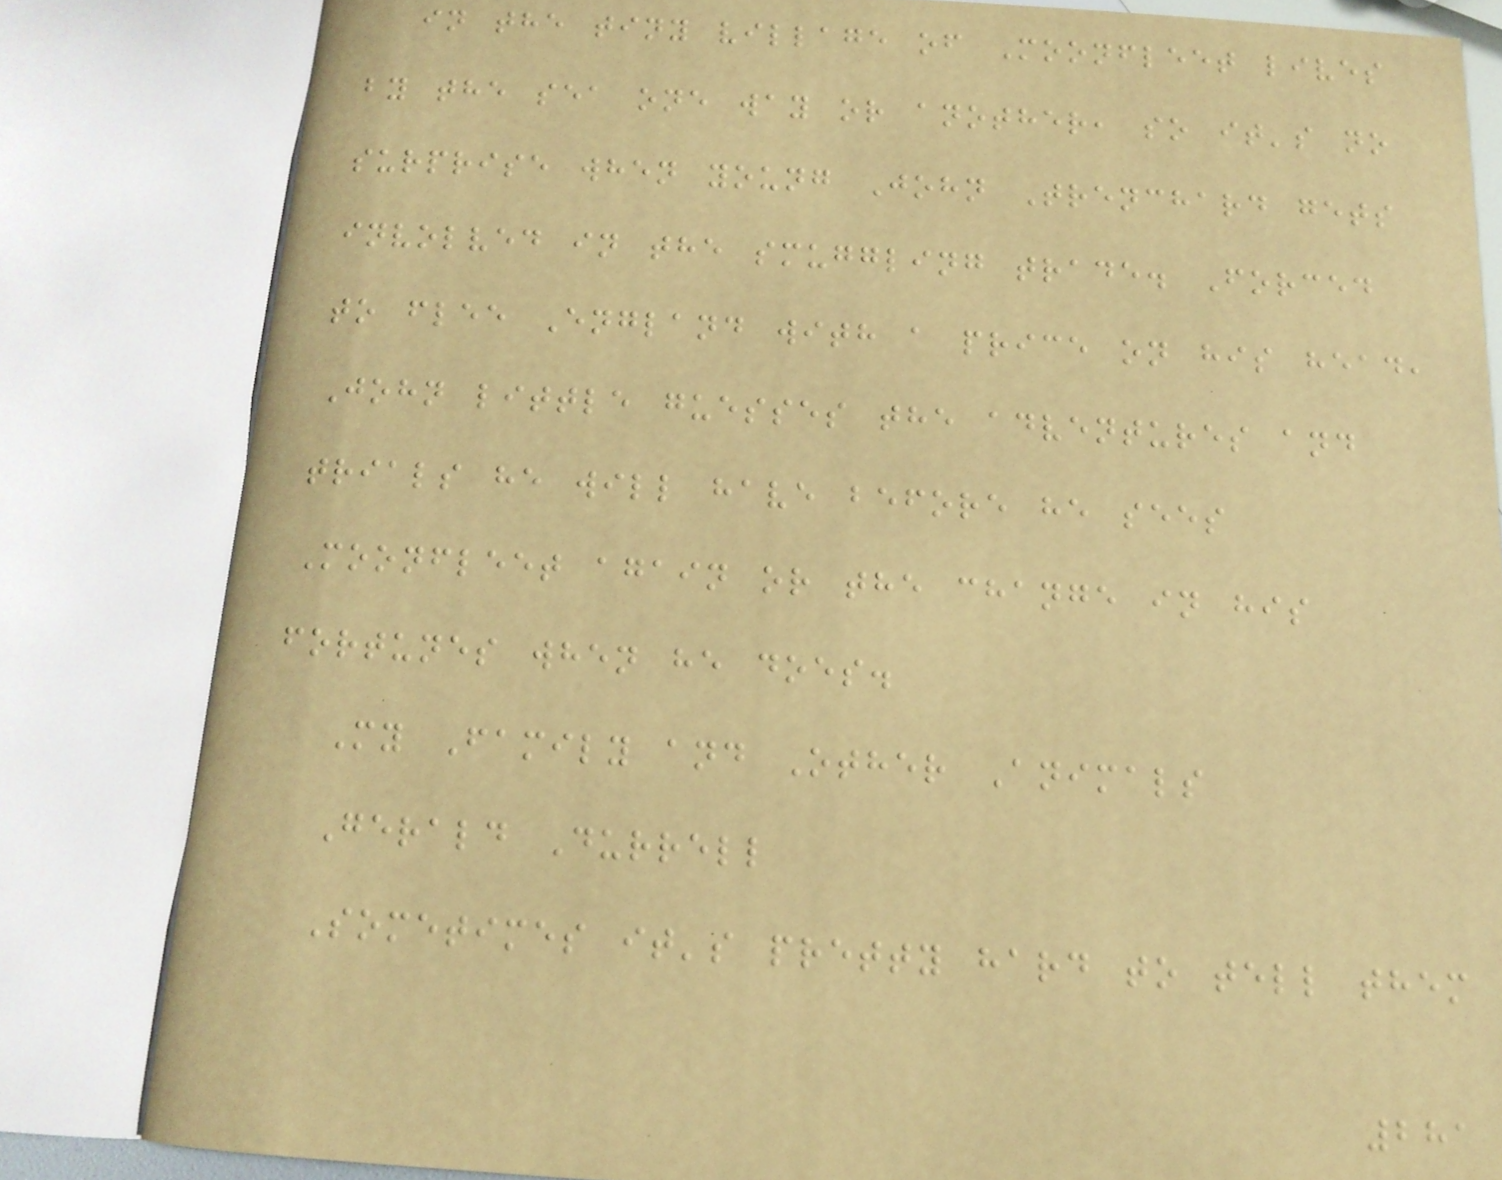in the tiny village of Moonfleet lives
by the sea one way or another, so it's no
surprise when young John Trenchard gets
involved in the smuggling trade. Forced
to flee England with a price on his head,
John little guesses the adventures and
trials he will have before he sees
Moonfleet again or the change in his
fortunes when he does.
My Family and Other Animals
Gerald Durrell
Sometimes it's pretty hard to tell them
281
